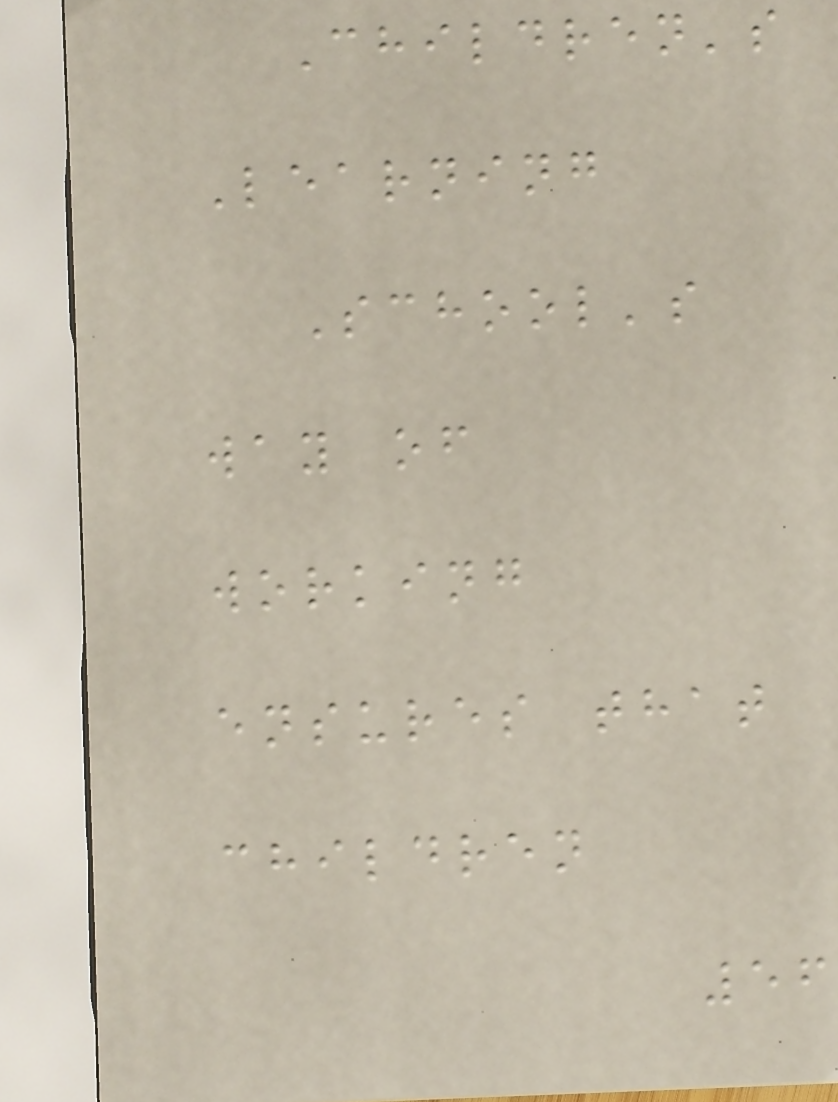Children's
Learning
School's
way of
working
ensures that
children
56
